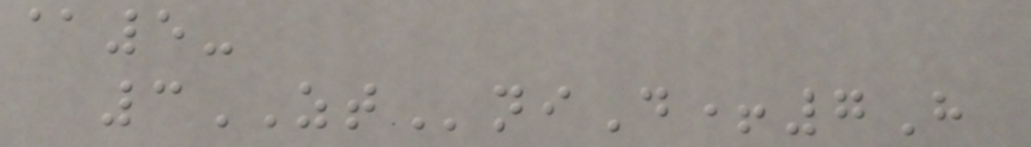@5-
3ZTniD+7H
